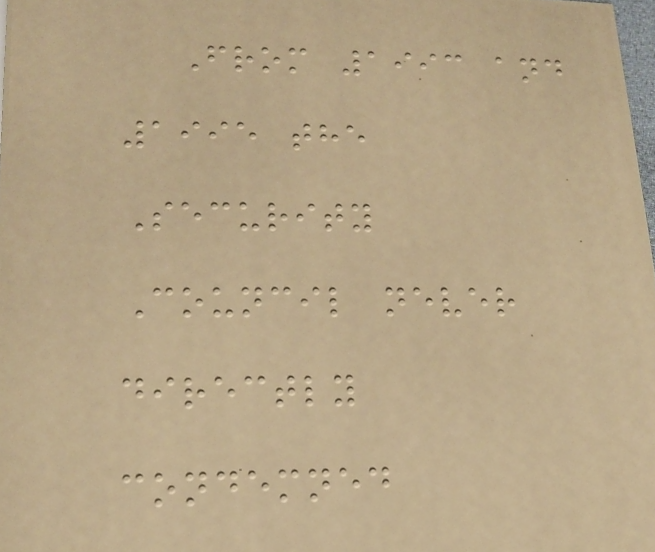From 1993 and
1995 the
Security
Council never
directly
condemned
